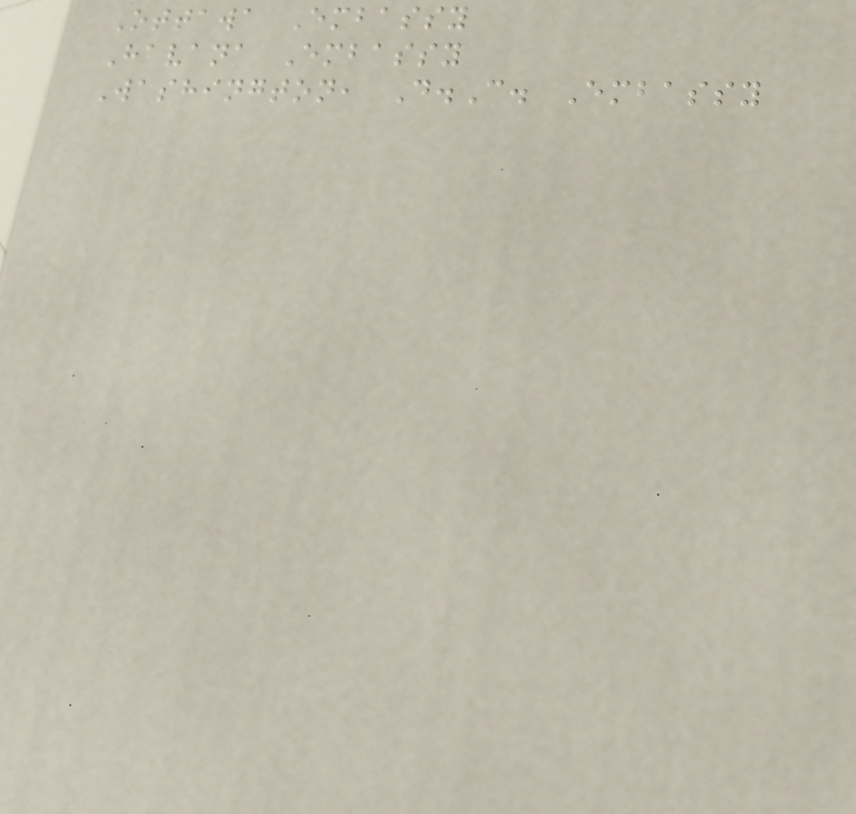Ottawa Embassy
Havana Embassy
Washington, D.C. Embassy
